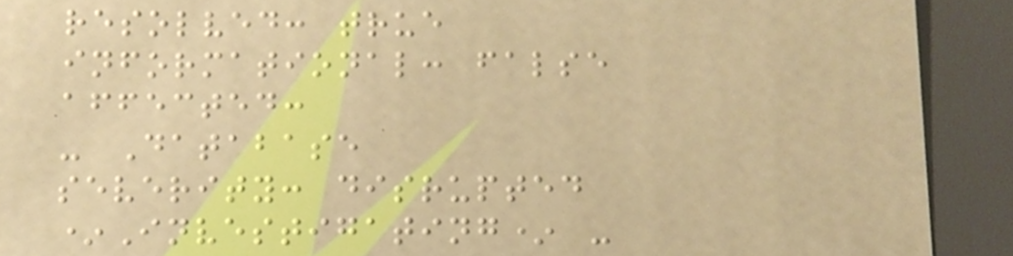resolved: true
informational: false
affected:
- Database
severity: disrupted
*Investigating* -
